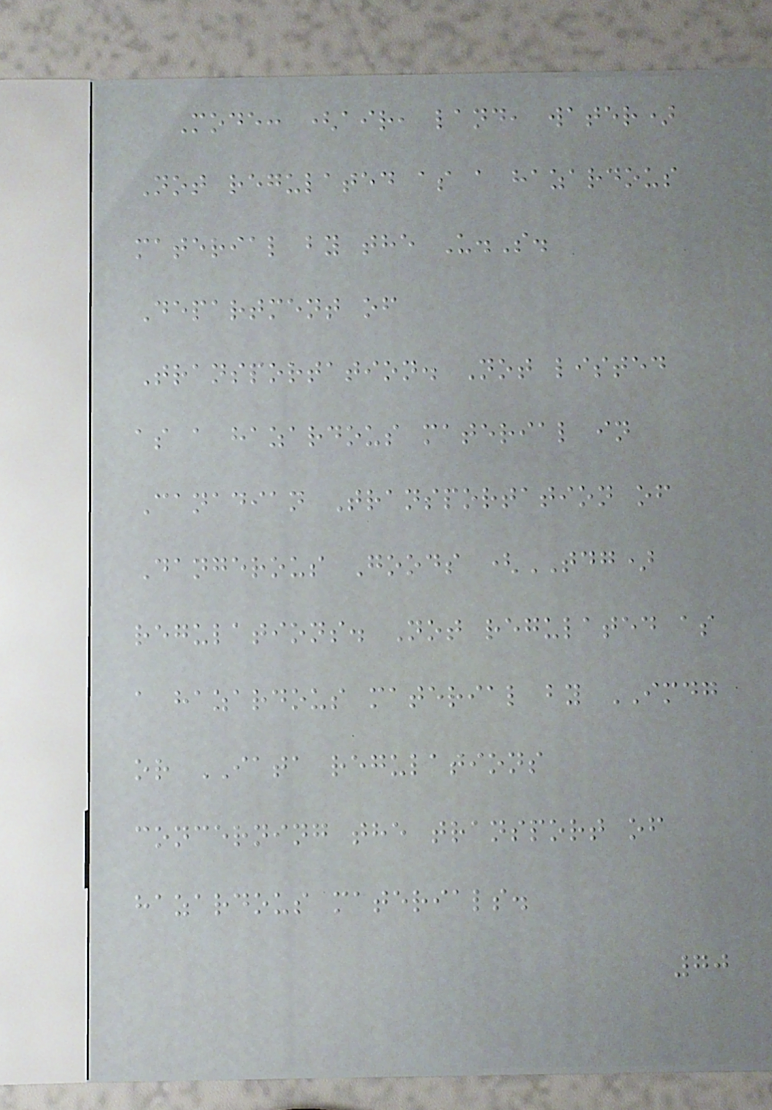Mode: (air, land, water)
Not regulated as a hazardous
material by the U.S.
Department of
Transportation. Not listed
as a hazardous material in
Canadian Transportation of
Dangerous Goods (TDG)
regulations. Not regulated as
a hazardous material by IMDG
or IATA regulations
concerning the transport of
hazardous materials.
70
